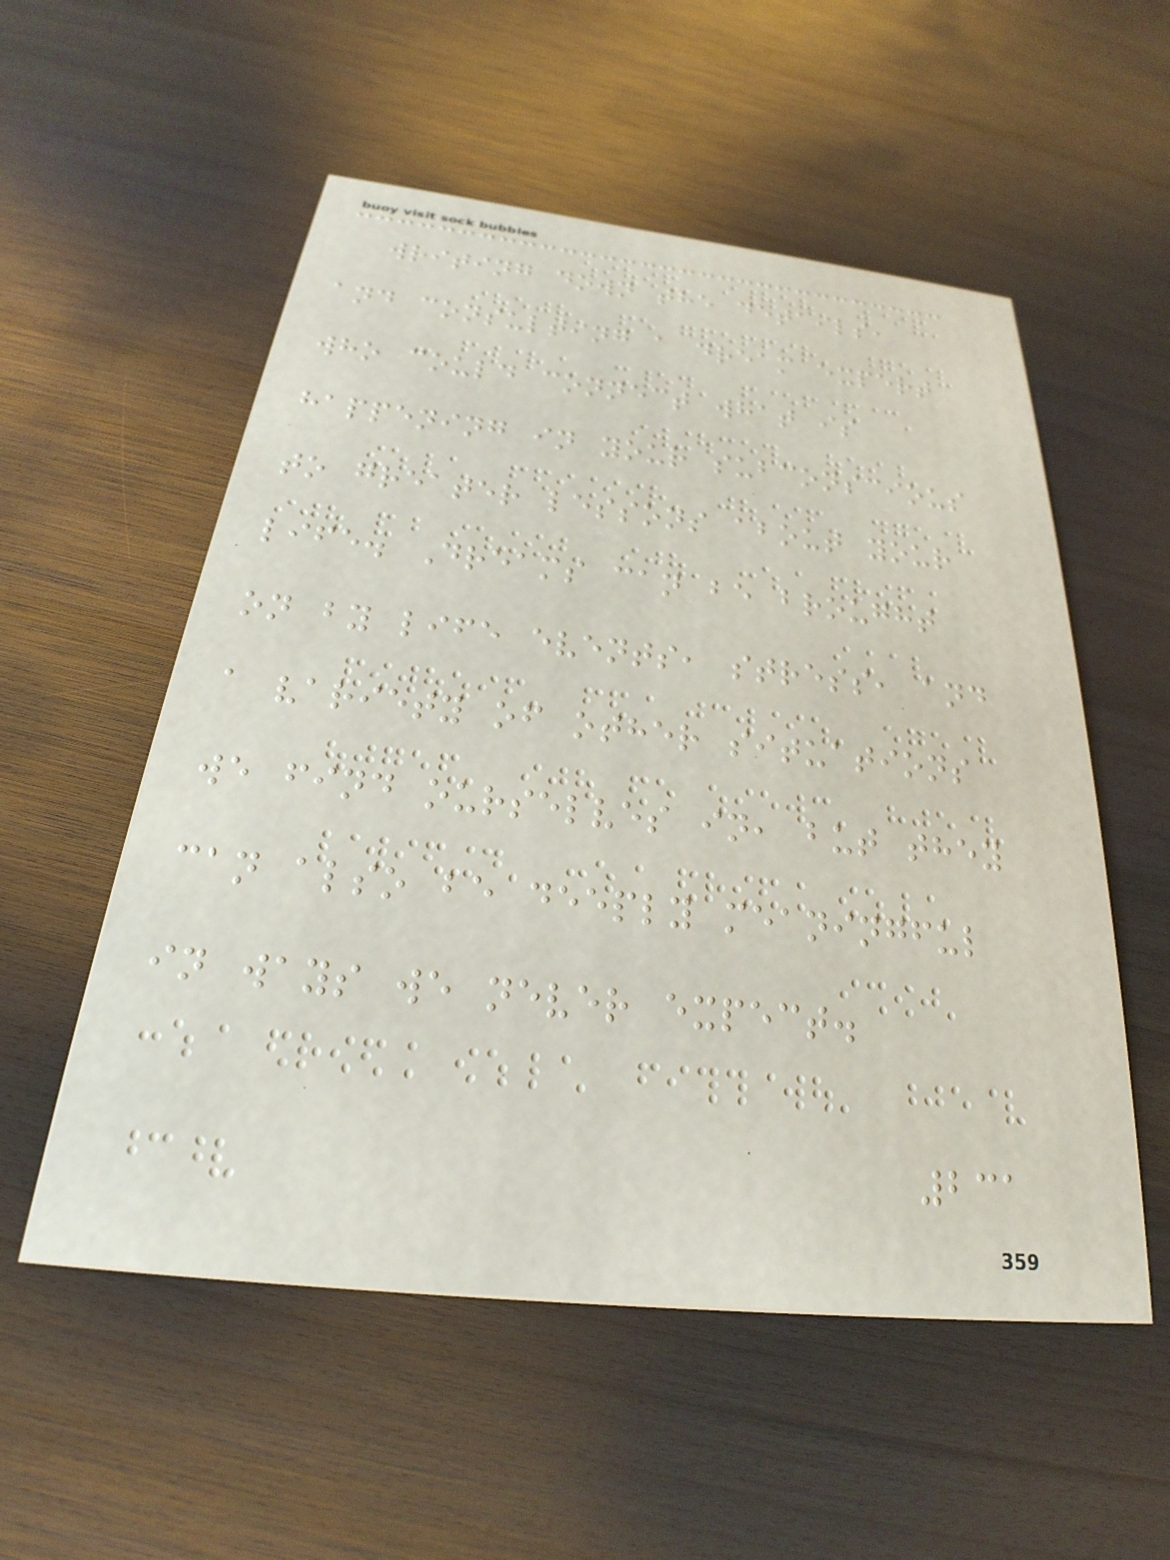writing down the details,
and consulting a dream expert
who could connect what is
happening in your subconscious
to greater lessons about your
life. Dreams can be brought
on by life events, stress, and
a variety of other situations
we find ourselves in, but they
can also be deeply meaningful
in ways we never expect.
231
